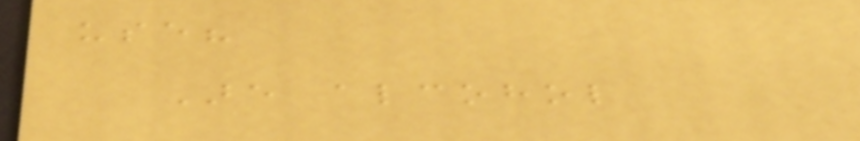use?
Are alcohol
